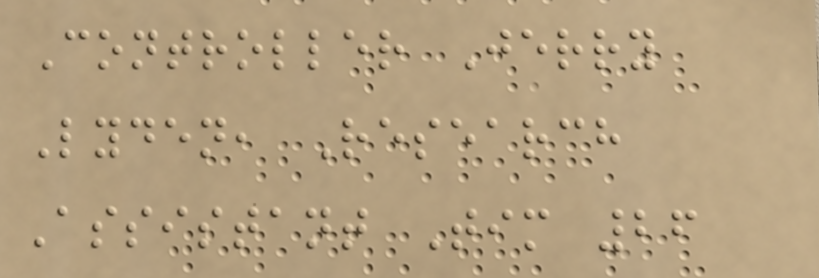Controller Jerry
Lyden, Research
Assistant Tim 26
